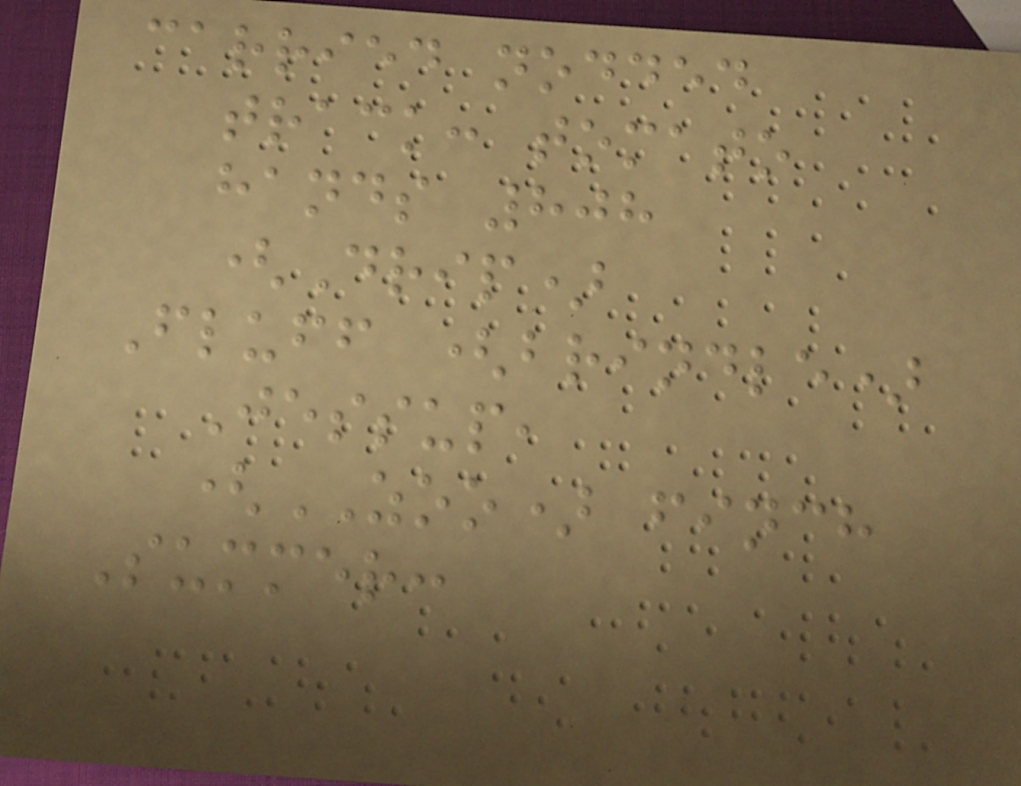carried nodded
track: tomato
hands 808
(Drip)
Fluff (brindle)
Jessup,
(ZOO) finch
Summer:
